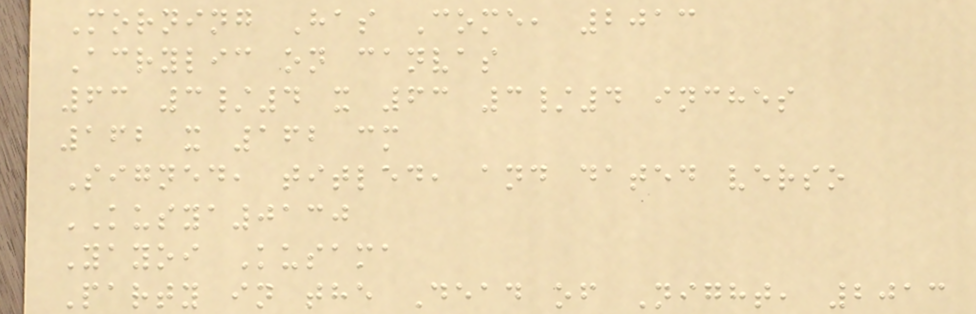Morning Has Come, 2013
Acrylic on canvas
63 3/4 x 63 3/4 inches
162 x 162 cm
Signed, titled, and dated verso
KUSYA0130
Yayoi Kusama
Party in the Dead of Night, 2013
